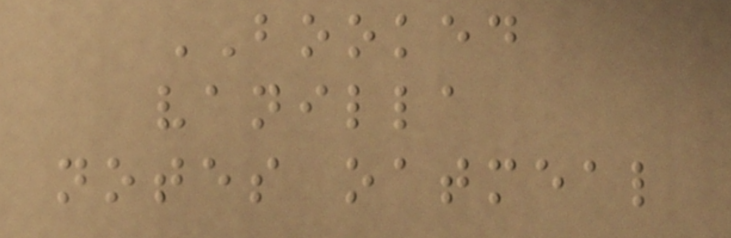BOOKED
vanilla
notes oatmeal
